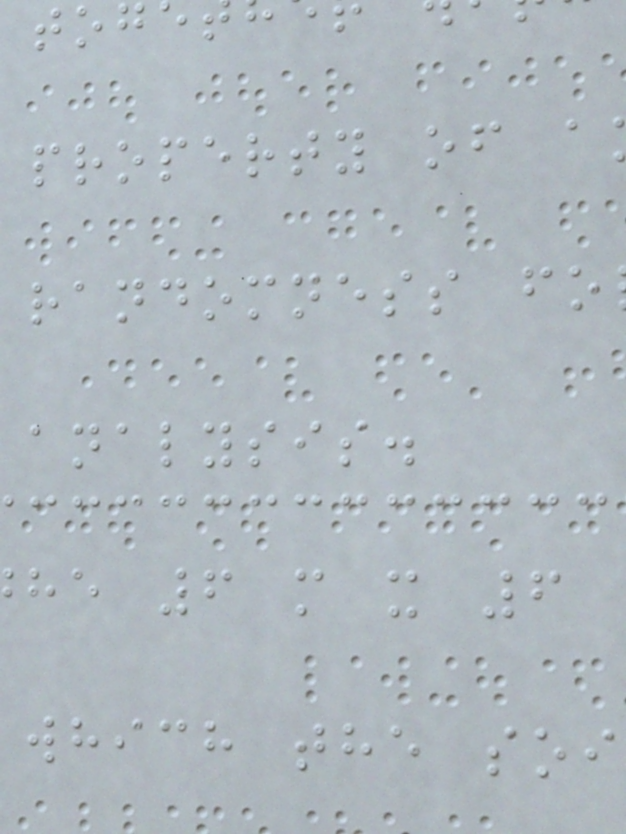property of a
randomness fo
analysis.
he 6 m x 6
which the soi
